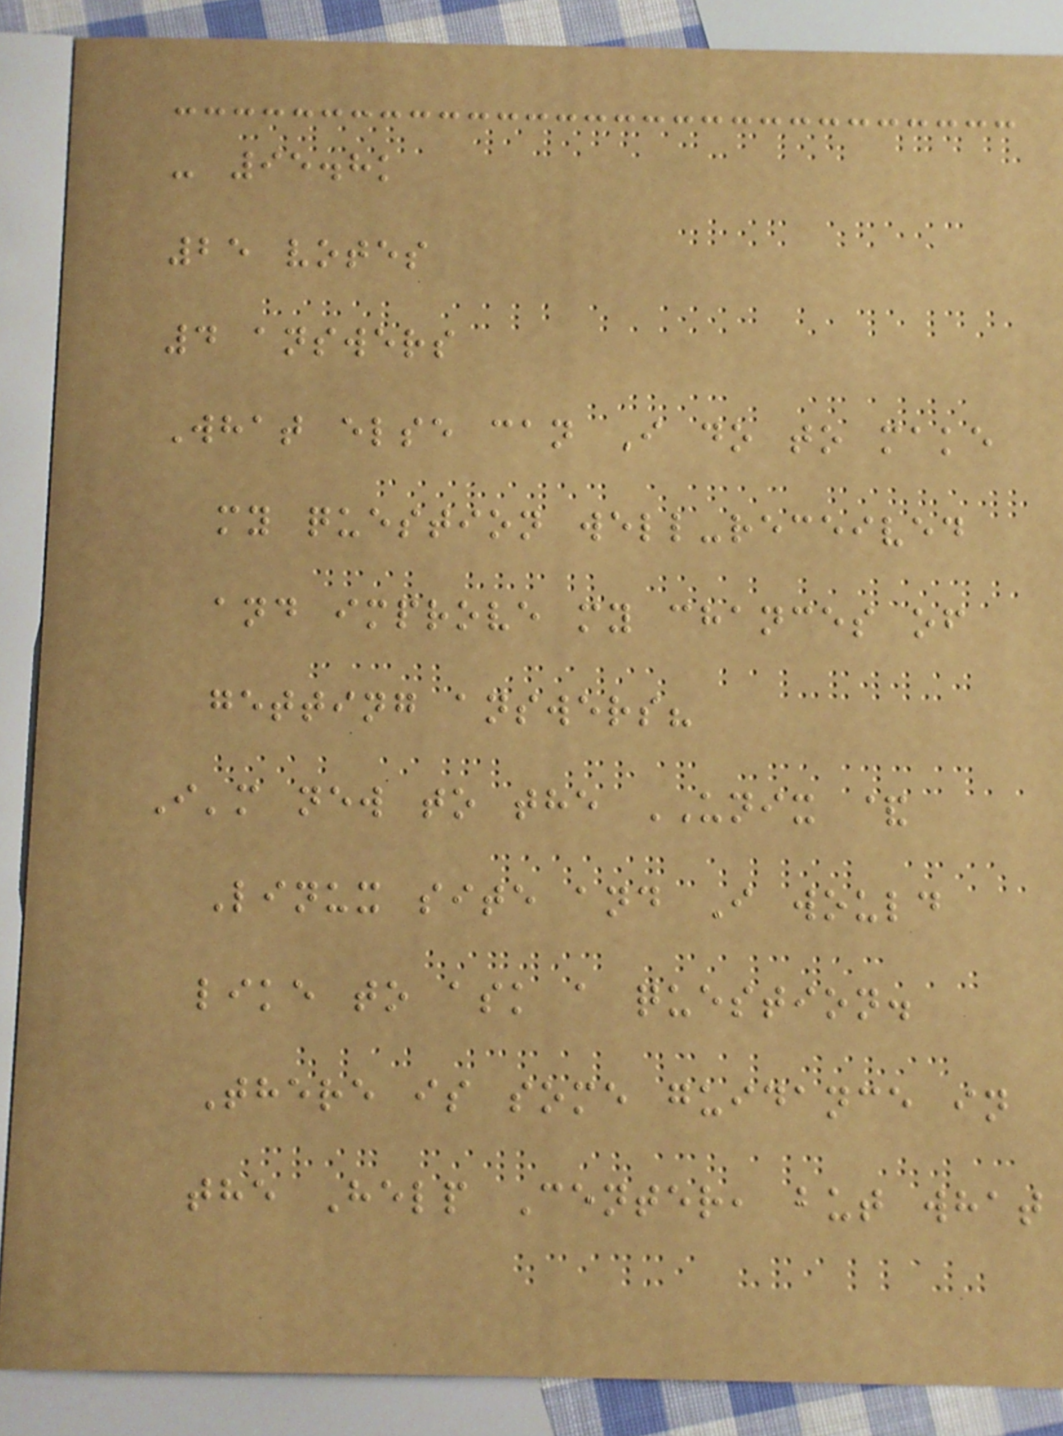- 95.8k
25 votes
4 answers
What else can I do to make
my question well-received
and improve my chances of
getting answers?
I'm new to the UNIX &
Linux site and I would
like to ask a question.
There is some guidance in
the Help Center, but what
